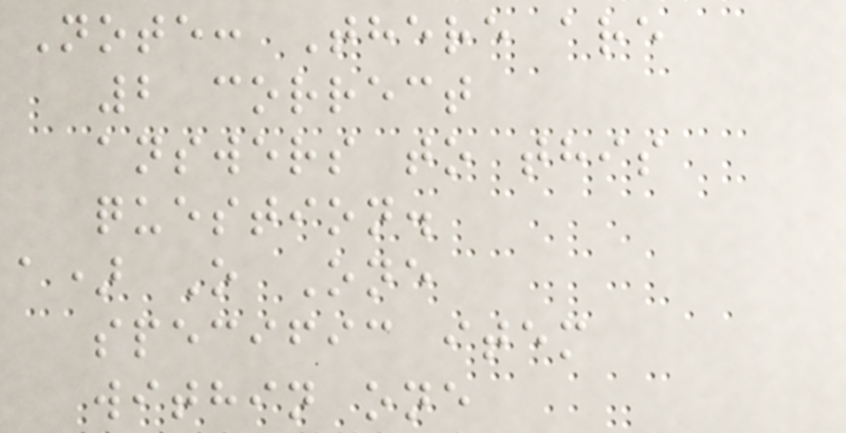Note: There are
2 correct
answers to this
question.
a) O One
specific item
within one
